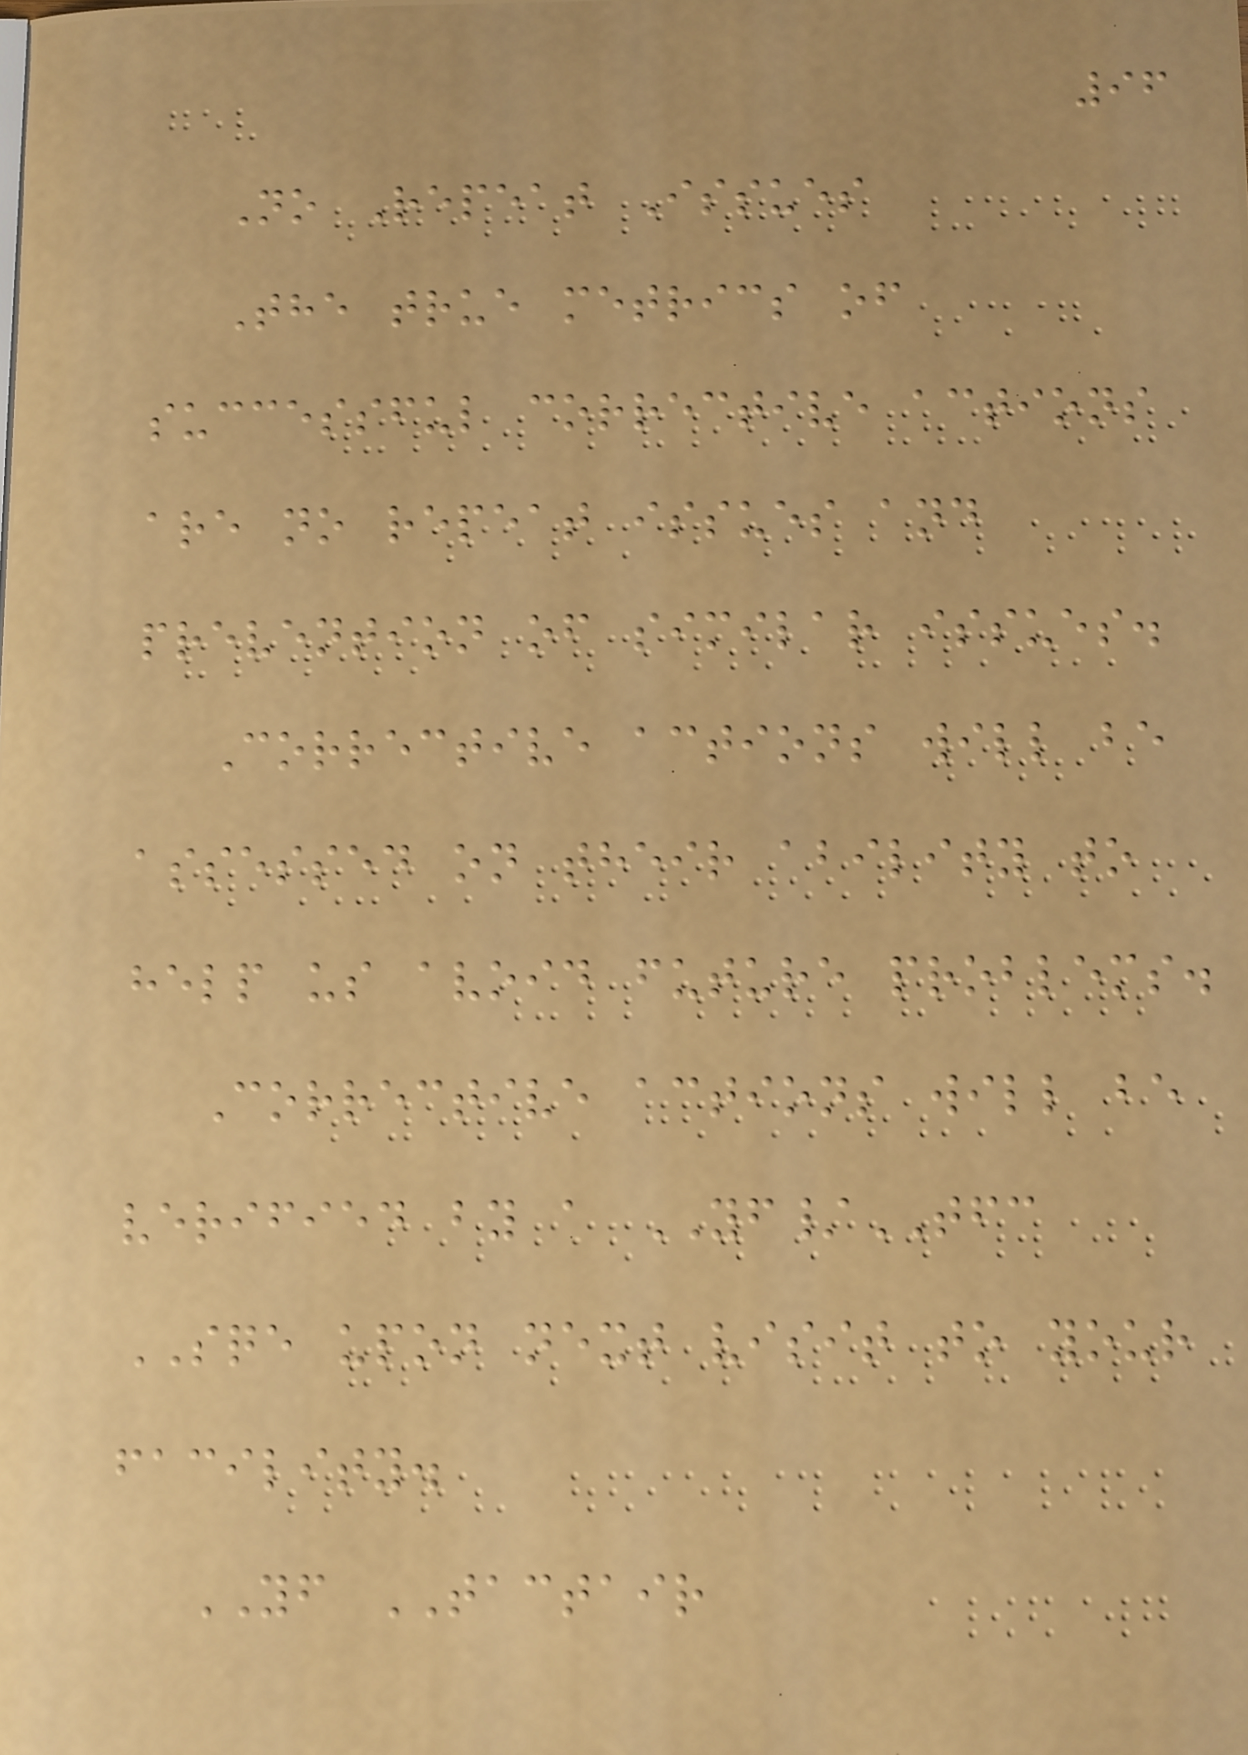96
No Repeat Issues
The true metrics of
successful corrective actions
are no repeat issues and
prevention of similar issues.
Corrective actions will be
assessed on their ability to
help us avoid future problems.
Corrective actions will be
verified by a YF/TFC
SQE upon next visit to your
facility.
YF TACTAIR
